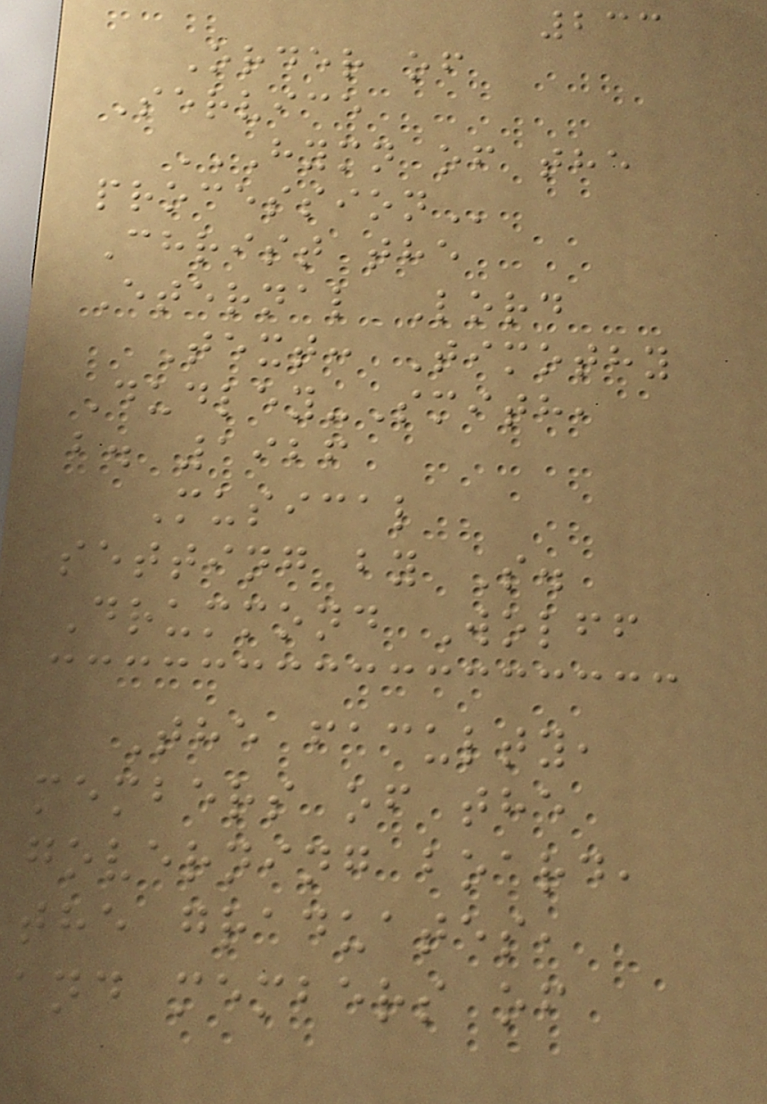233
Order of
Service
HYMN OF THE
PROCESSION
Christ the
Eternal Lord
Text: Timothy
Dudley-Smith,
b. 1926
Musical
setting by S.
Drummond Wolff
The faculty,
members of the
governing board,
the graduates,
and members of
